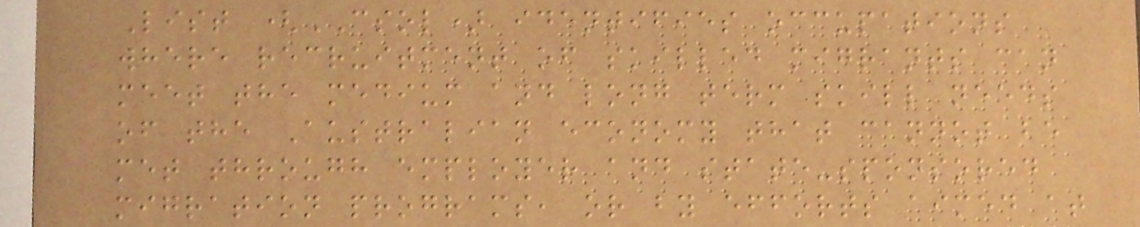List (CSOL) identifies occupations
where recruitment of skilled migrants can
meet the medium and long term skill needs
of the Australian economy that cannot be
met through employer and state-sponsored
migration programs, or by efforts aimed at
